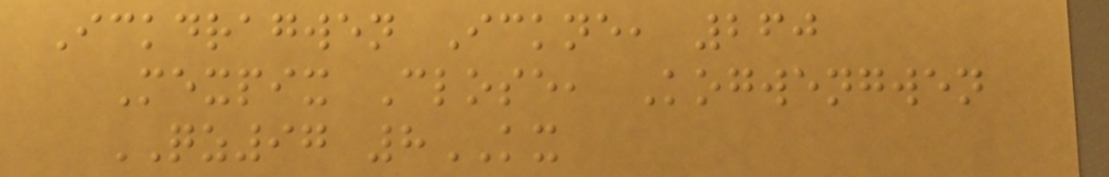Ickdragwen Ickne, 260
Mexpix Close, Kogwengwen
QZ97 8KX
